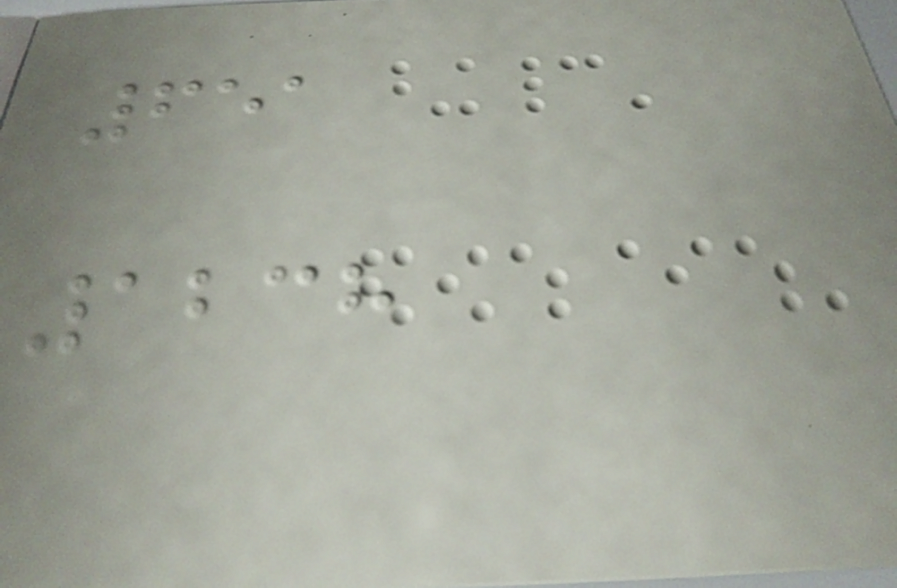651
1238
